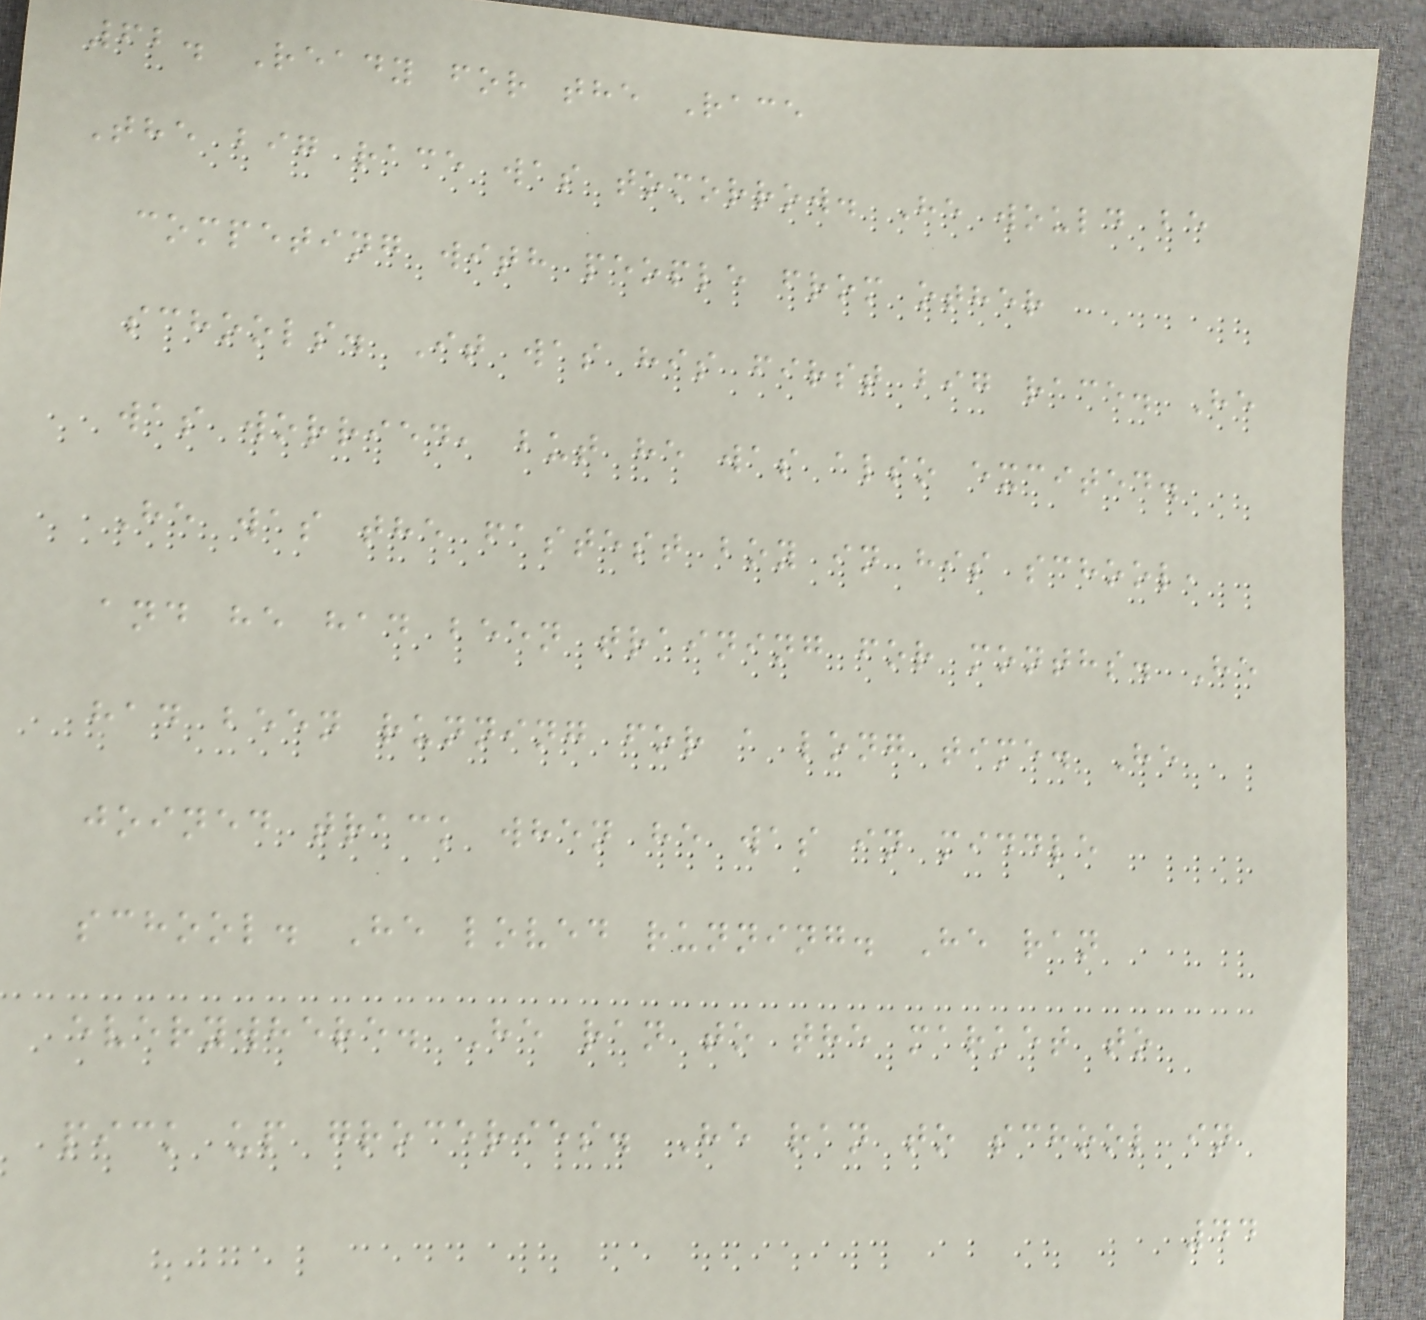62. Ready for the Race
The big race was tomorrow. He would be
competing with people from other
schools. It was his first big race. He
was worried, but he was also excited.
He was the fastest boy in his school,
and he had been training for months. He
had been running for a long time. He
joined track when he was in middle
school. He loved running. He ran
everywhere. He ran to the market to
pick up groceries. He ran to school in
44
